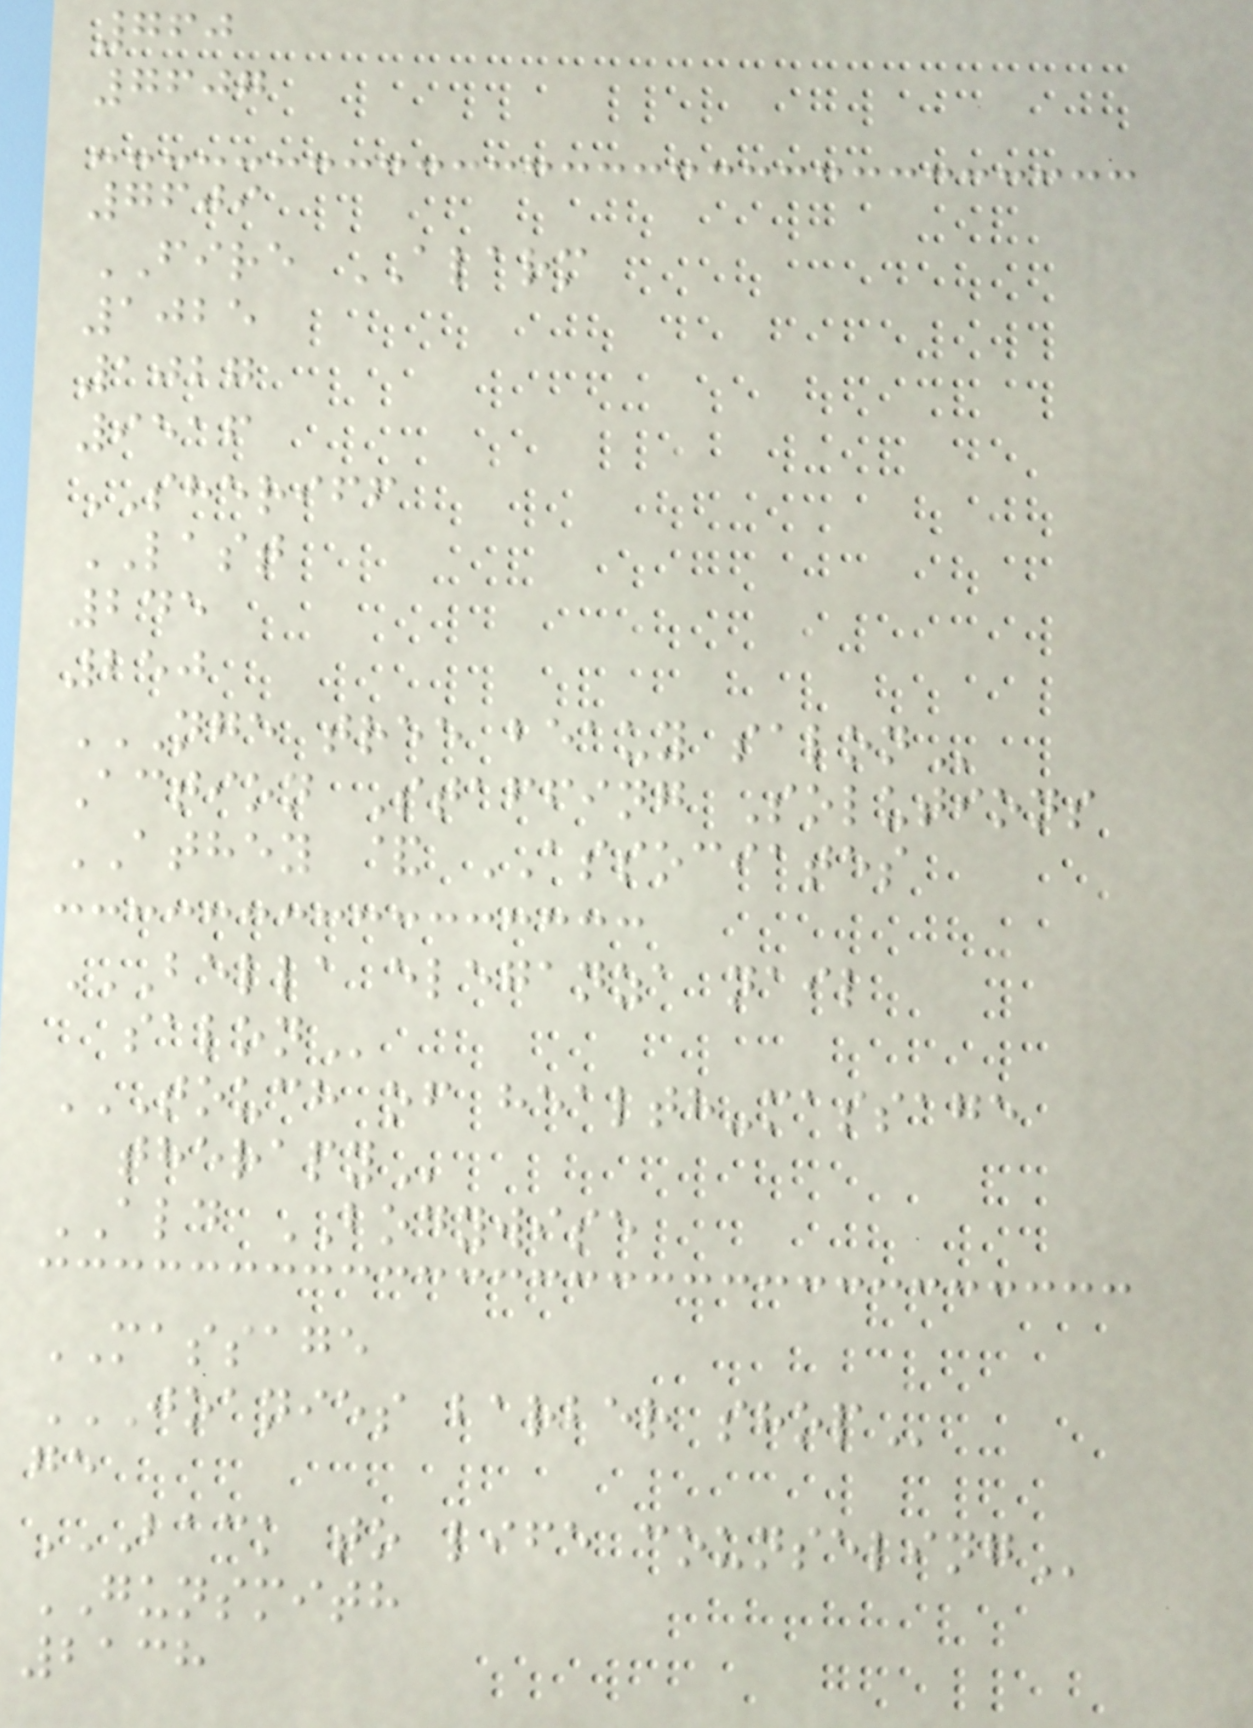760
7607
7609
FIRE ALARM
1025
1027
9516
SHERIFF
LAST
245
250
NGE TREE BEAUY SALON
Action Staffing Solutions
ATHEY & ASSOCIATES
BELLA ELEGANZA NAIL
SALON
TOUCH OF HEALTH-MASSAGE
THERAPY
ALD BODYWISE
MASSAGE
JOANIES BARBER SHOP
ge
BACK TO LIFE COUNSELING
GUNSMITH
2138
